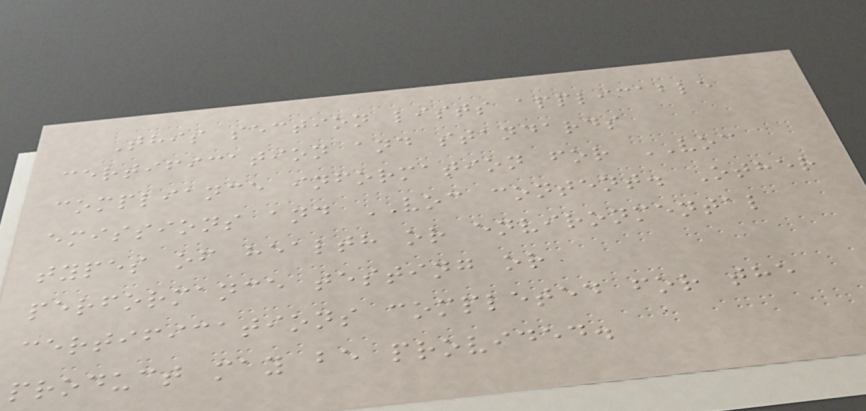This section lists applicable
certification and standards
compliance information for VOC
emissions and VOC content. Other
types of health or environmental
performance testing or
certifications completed for the
product may be provided.
